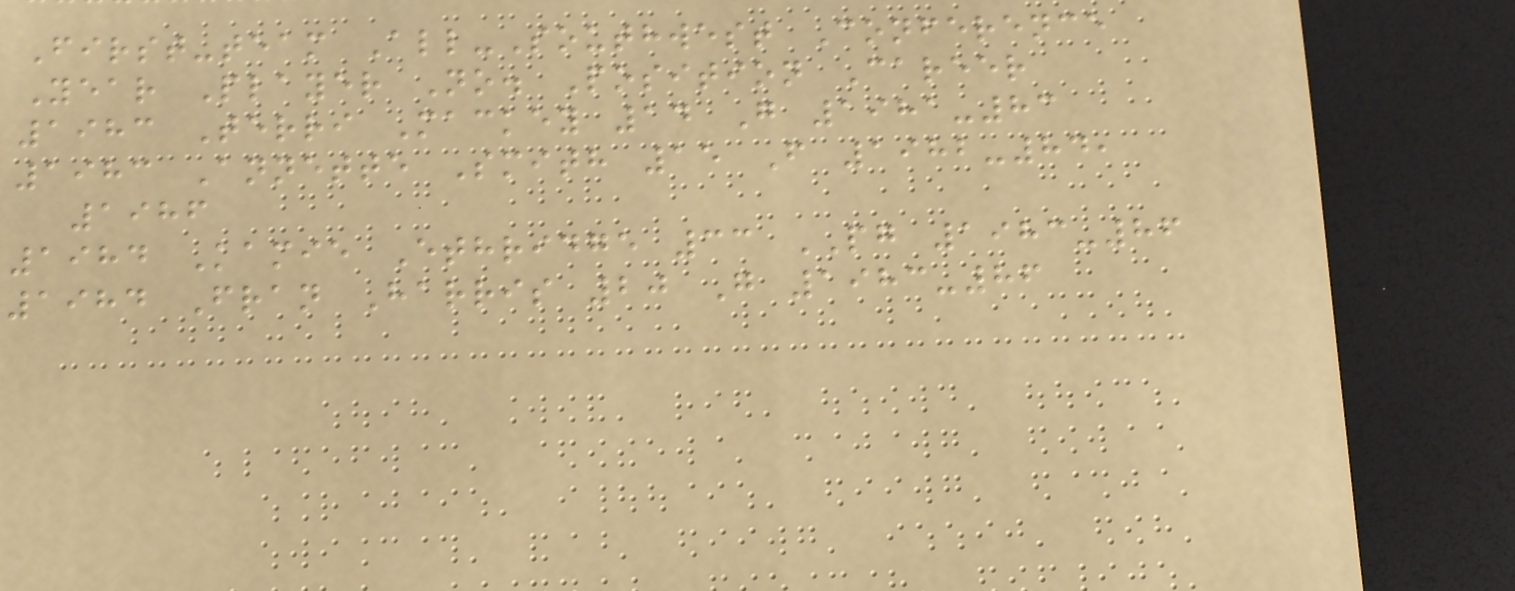First-team All-Southwest Conference
Year Player No. Position Career
1983 Terri Mackey 14 G 1981-83
1983 Annette Smith 15 F 1982-84,
1986
1984 Kamie Ethridge 33 PG 1983-86
1984 Fran Harris 20 G 1983-86
